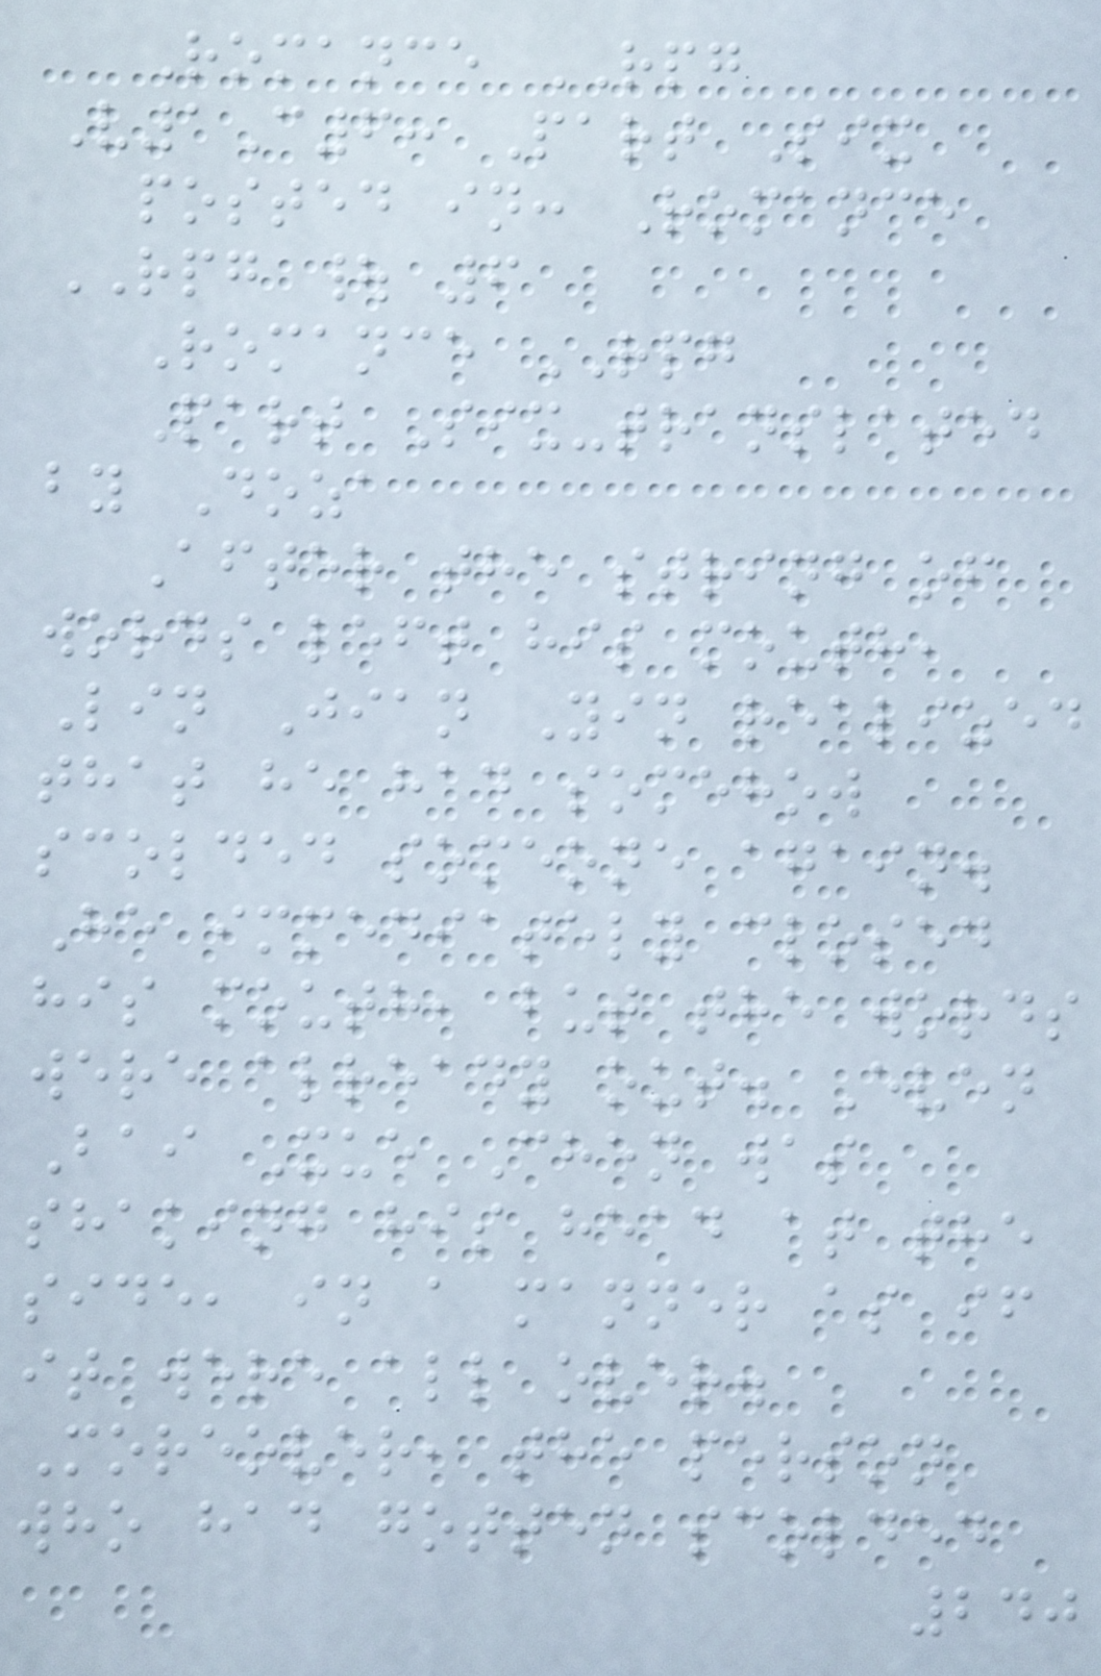Romance RPG
V1C6: Part Six
posted in: Romance
RPG | 6
Romance RPG
Part Six-translated
by Doza
After the string of
words left his mouth,
Lin Jian Yin realized
that he had somehow
scolded someone again.
He immediately closed
his mouth, but the words
were already out. Even
Bai Xue Chen was
shaking his head at the
side, in a manner as if
it were all over.
Moreover, the person
who had gotten scolded
240
